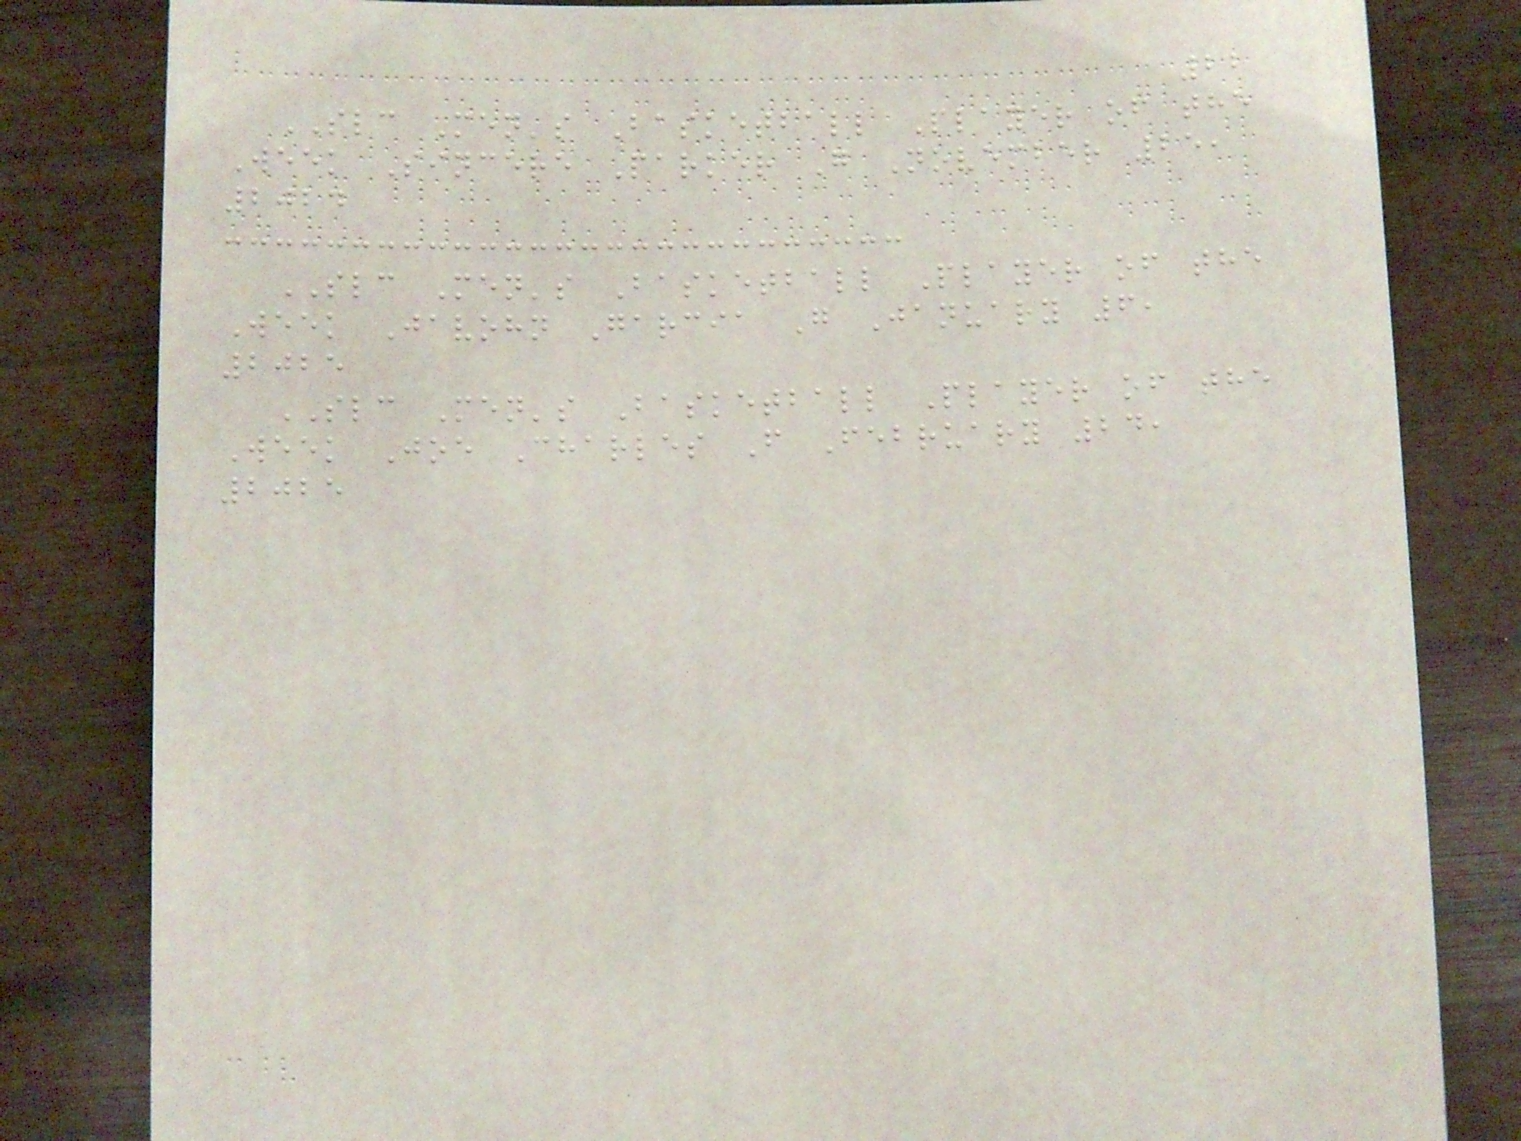22
SLC Men's Basketball Player of the
Week Sincere Parker G November 25,
2024
SLC Men's Basketball Player of the
Week Javohn Garcia G January 6,
2025
SLC Men's Basketball Player of the
Week Joe Charles F February 24,
2025
